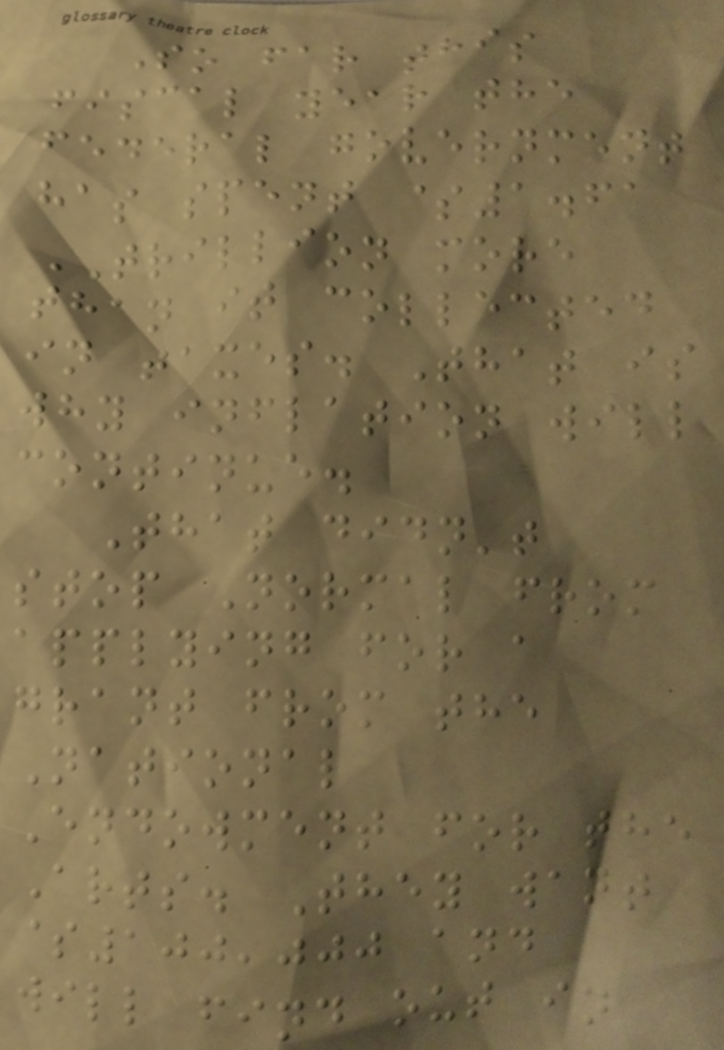So far this
fiscal year the
federal government
has spent $1.61
TRILLION more
than it collected
in taxes. That is
why inflation will
continue.
That didn't
stop Normal from
applying for a
grant from the
National
Endowment for the
Arts. They want
$100,000 and
will find out in
